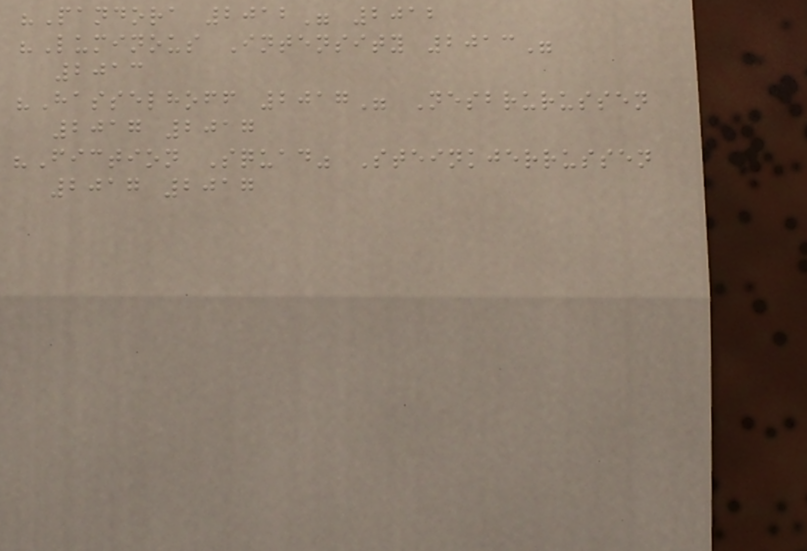"Pandora 2012" 2012
"Luminous Intensity 2013"
2013
"Hasselhoff 2017" Nesbrurussen
2017 2017
"Fiction Squad" Steinkjerrussen
2017 2017
